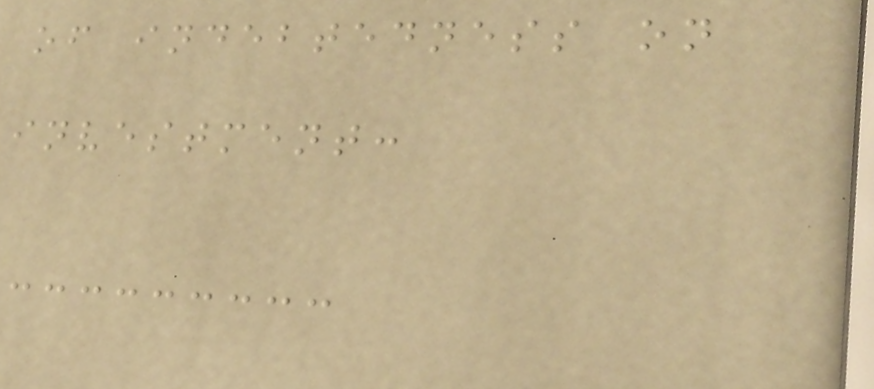of indebtedness on
investment:
